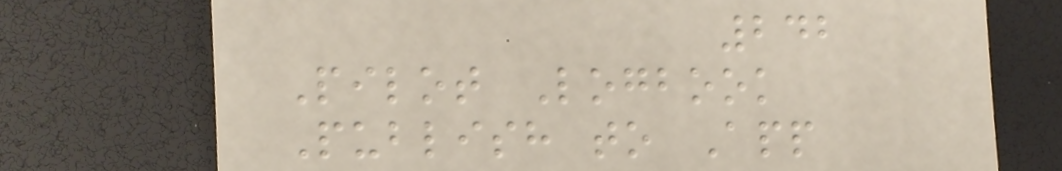242
Pilot Logbook
Publish to App
